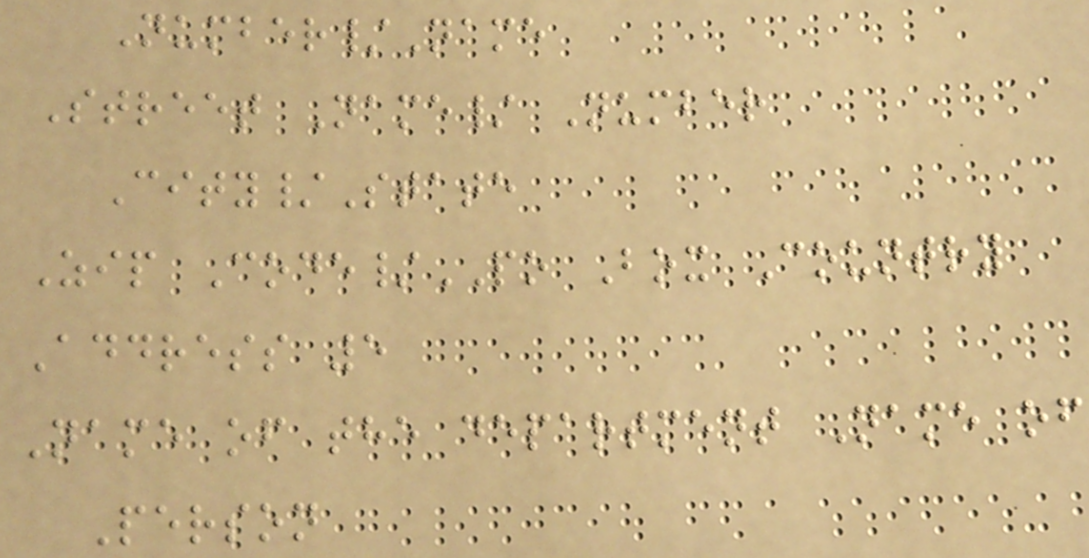Number/Name
Street Name/ Number
City/State
Zip Code/PO Box Country
Address 5
Name of the department Name of
Person
